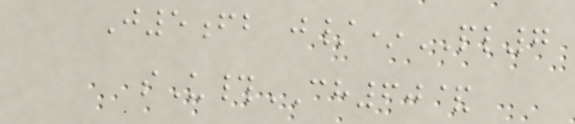J5fb j/*PL7
sU#CH60&
